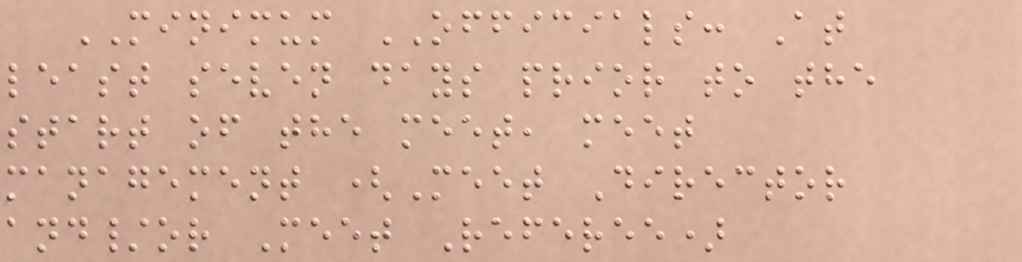MINIMUM OFFICIALS: At
least seven days prior to the
start of the meet, meet
management (Meet Director
and/or Meet Referee)
